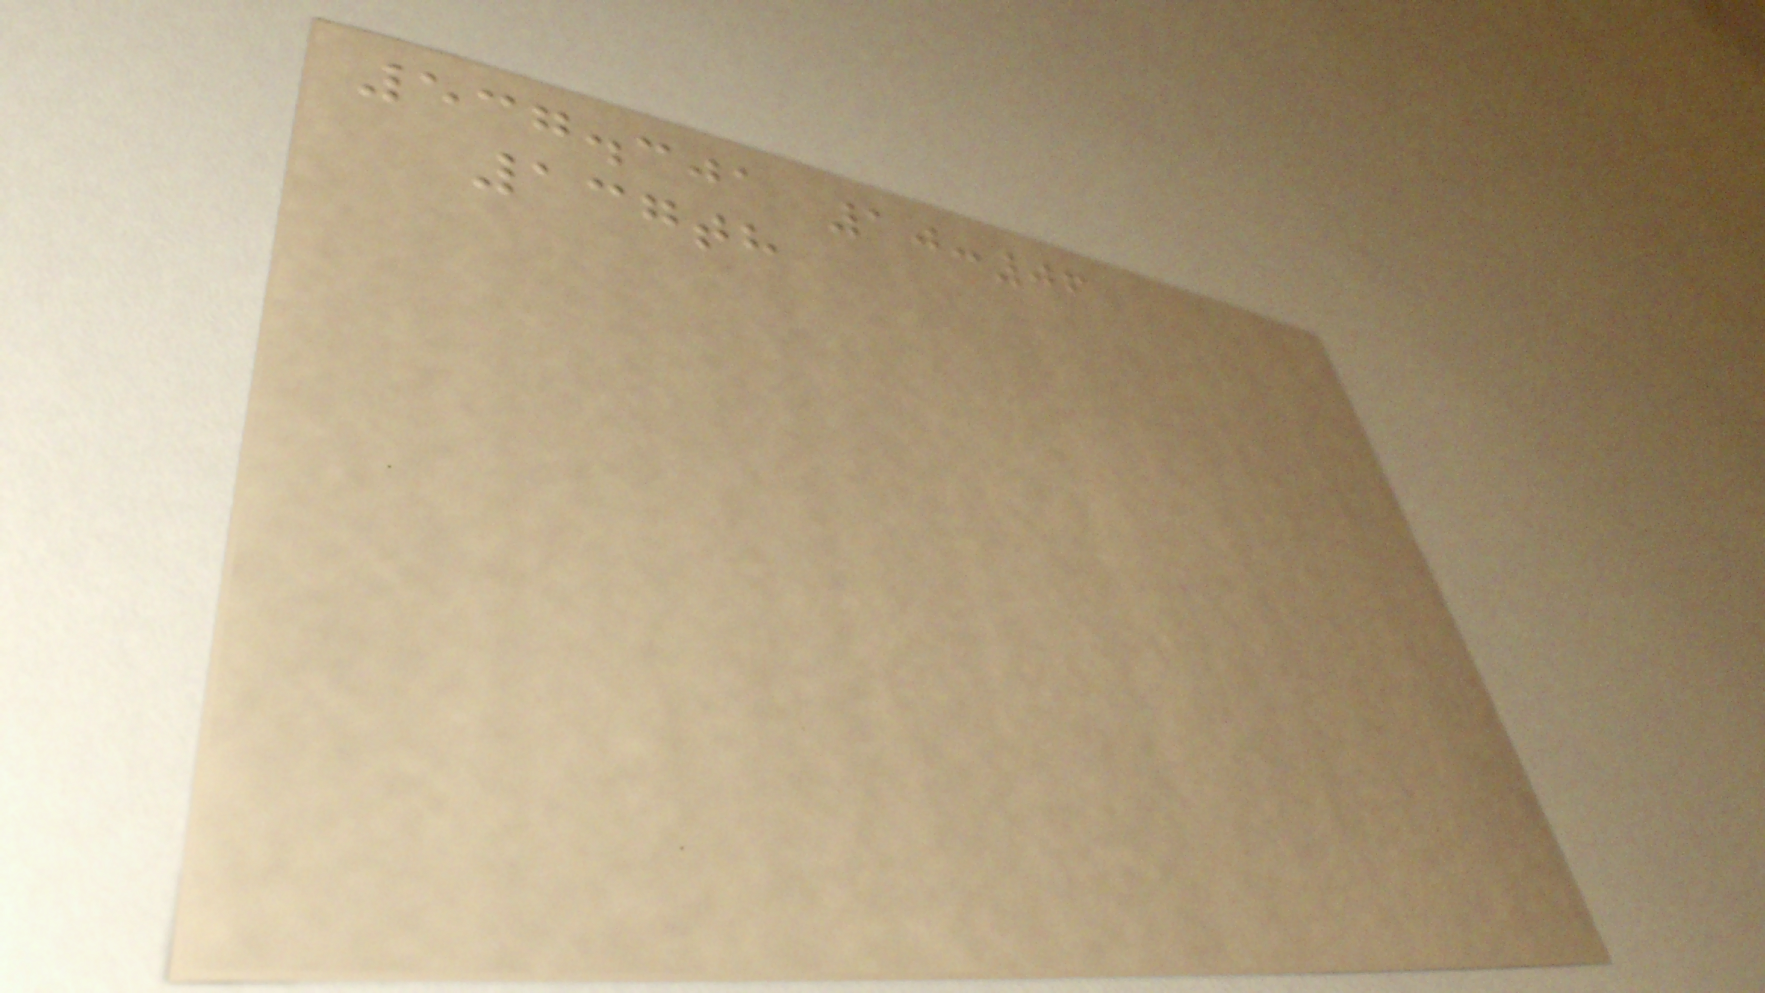537.301 10:06
137th
